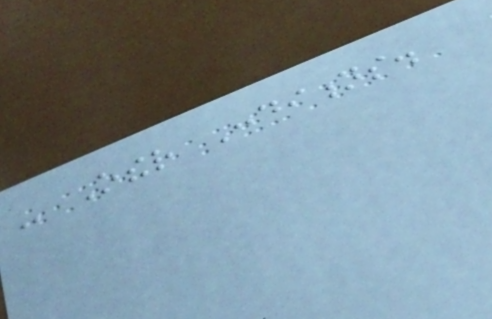- Other Conditions.
